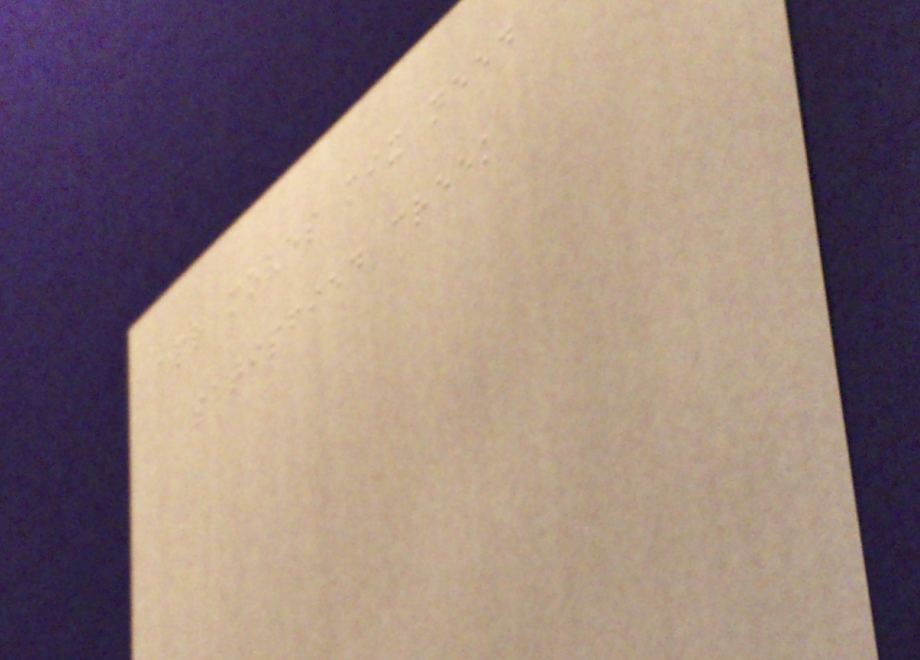apr moves mix need
satisfied creek
